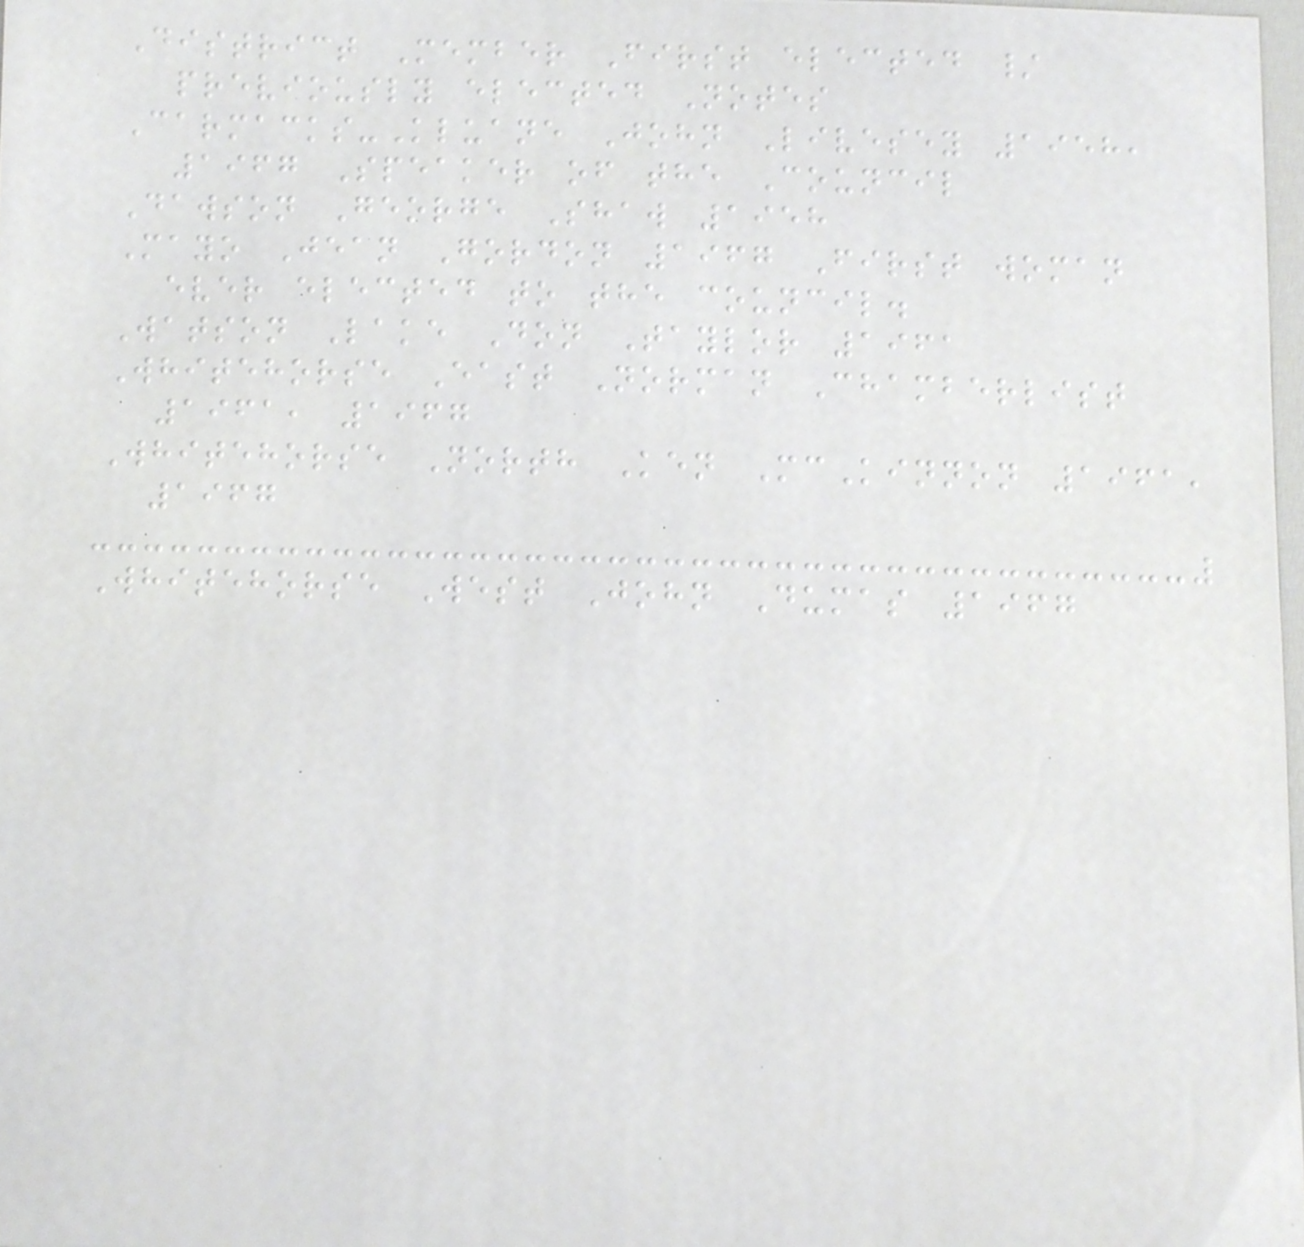District Member First elected /
previously elected Notes
Carmacks-Kluane John Livesey 1958,
1967 Speaker of the Council
Dawson George Shaw 1958
Mayo Jean Gordon 1967 First woman
ever elected to the council.
Watson Lake Don Taylor 1961
Whitehorse East Norman Chamberlist
1961, 1967
Whitehorse North Ken McKinnon 1961,
1967
Whitehorse West John Dumas 1967
